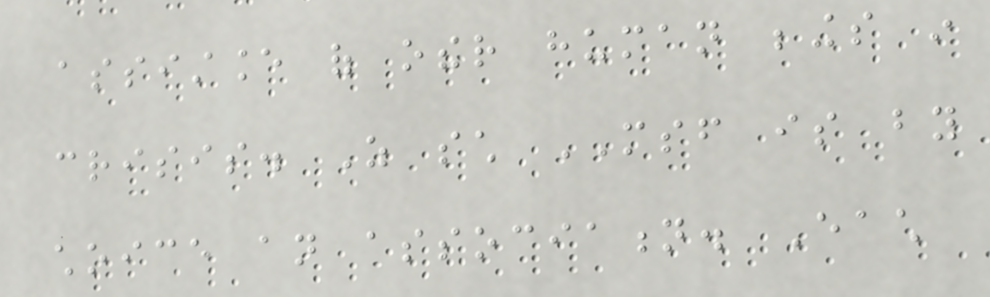assistance of other human beings in
crisis. As such MSF is by
choice an association. Each
